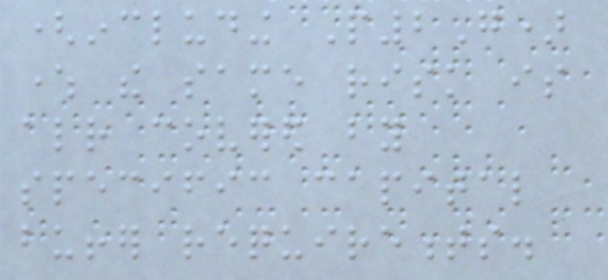(including P2G)
where the same risk is
already covered by
specific capital
buffer requirements.
